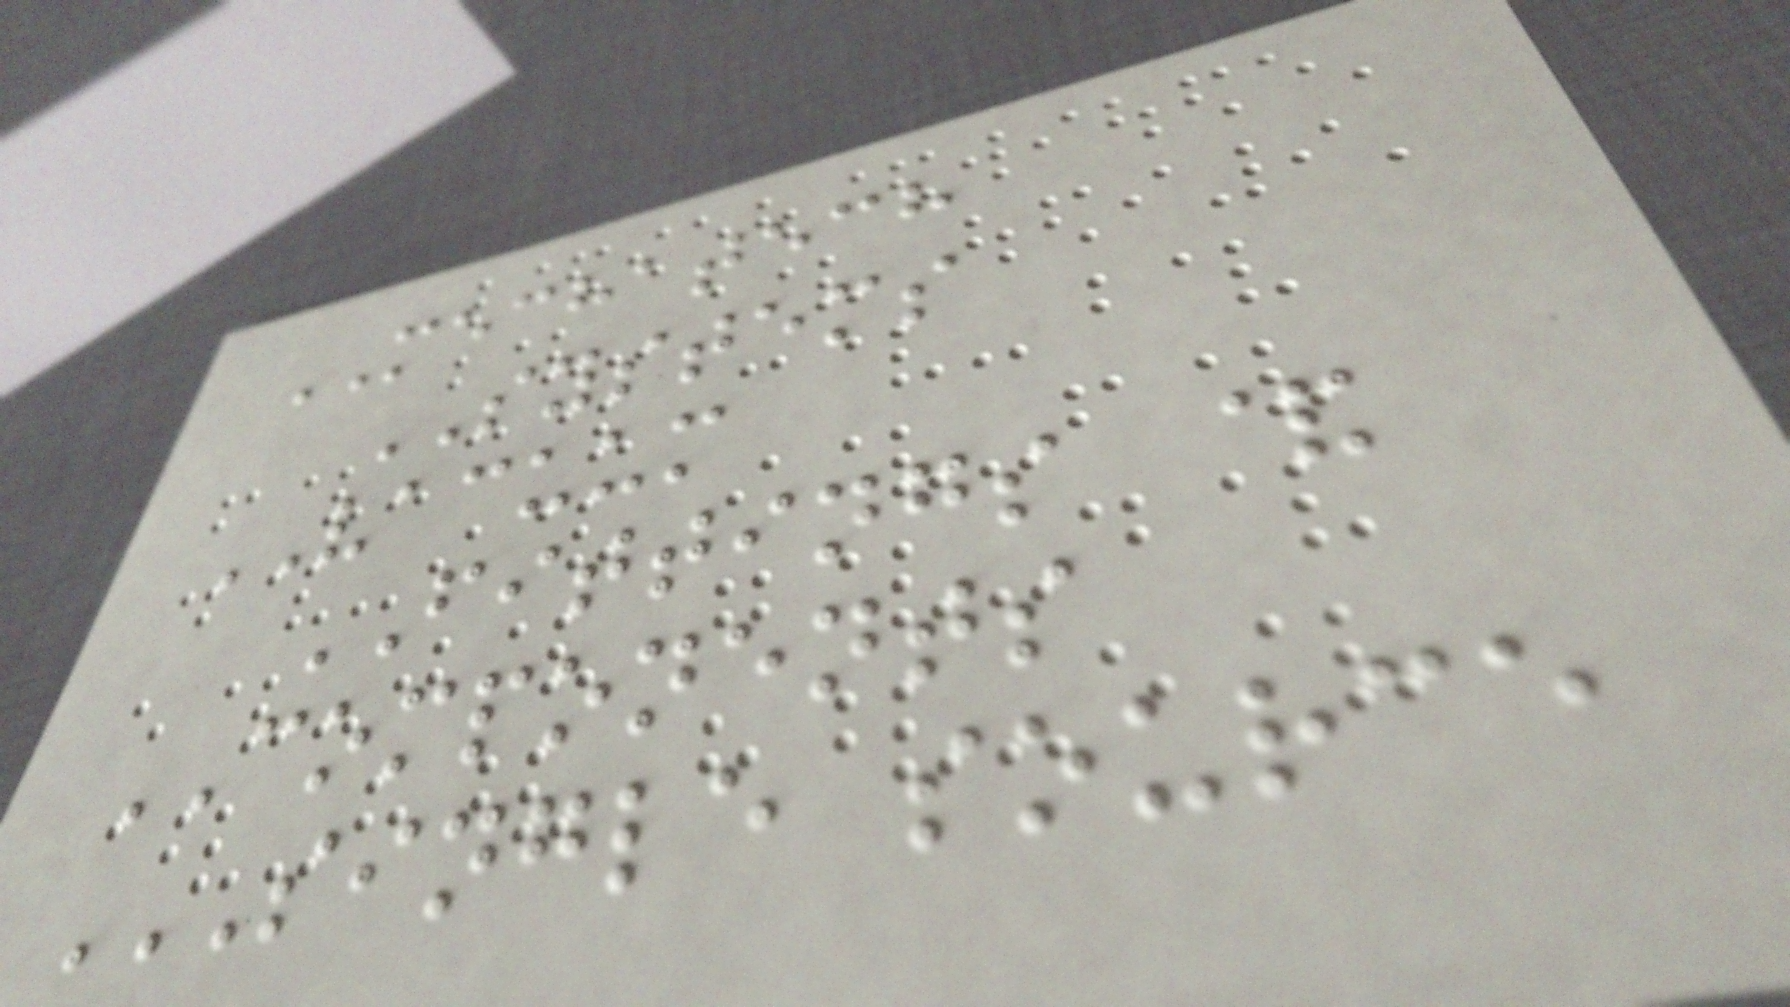MECHATECH
SYSTEMS
VACUUM
FITTINGS &
COMPONENTS
SINGLE SOURCE
